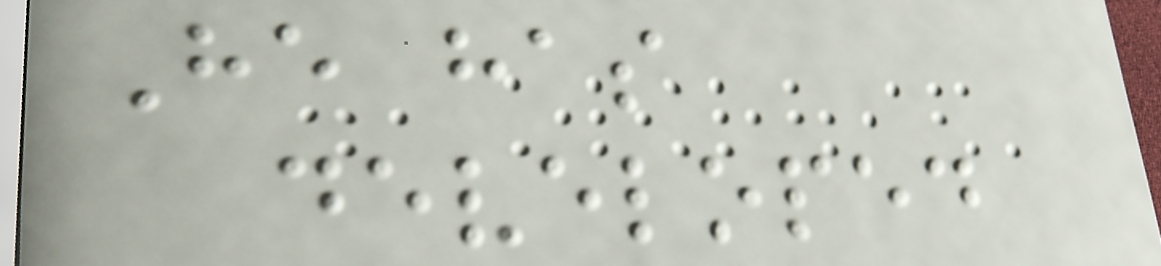He has
developed
